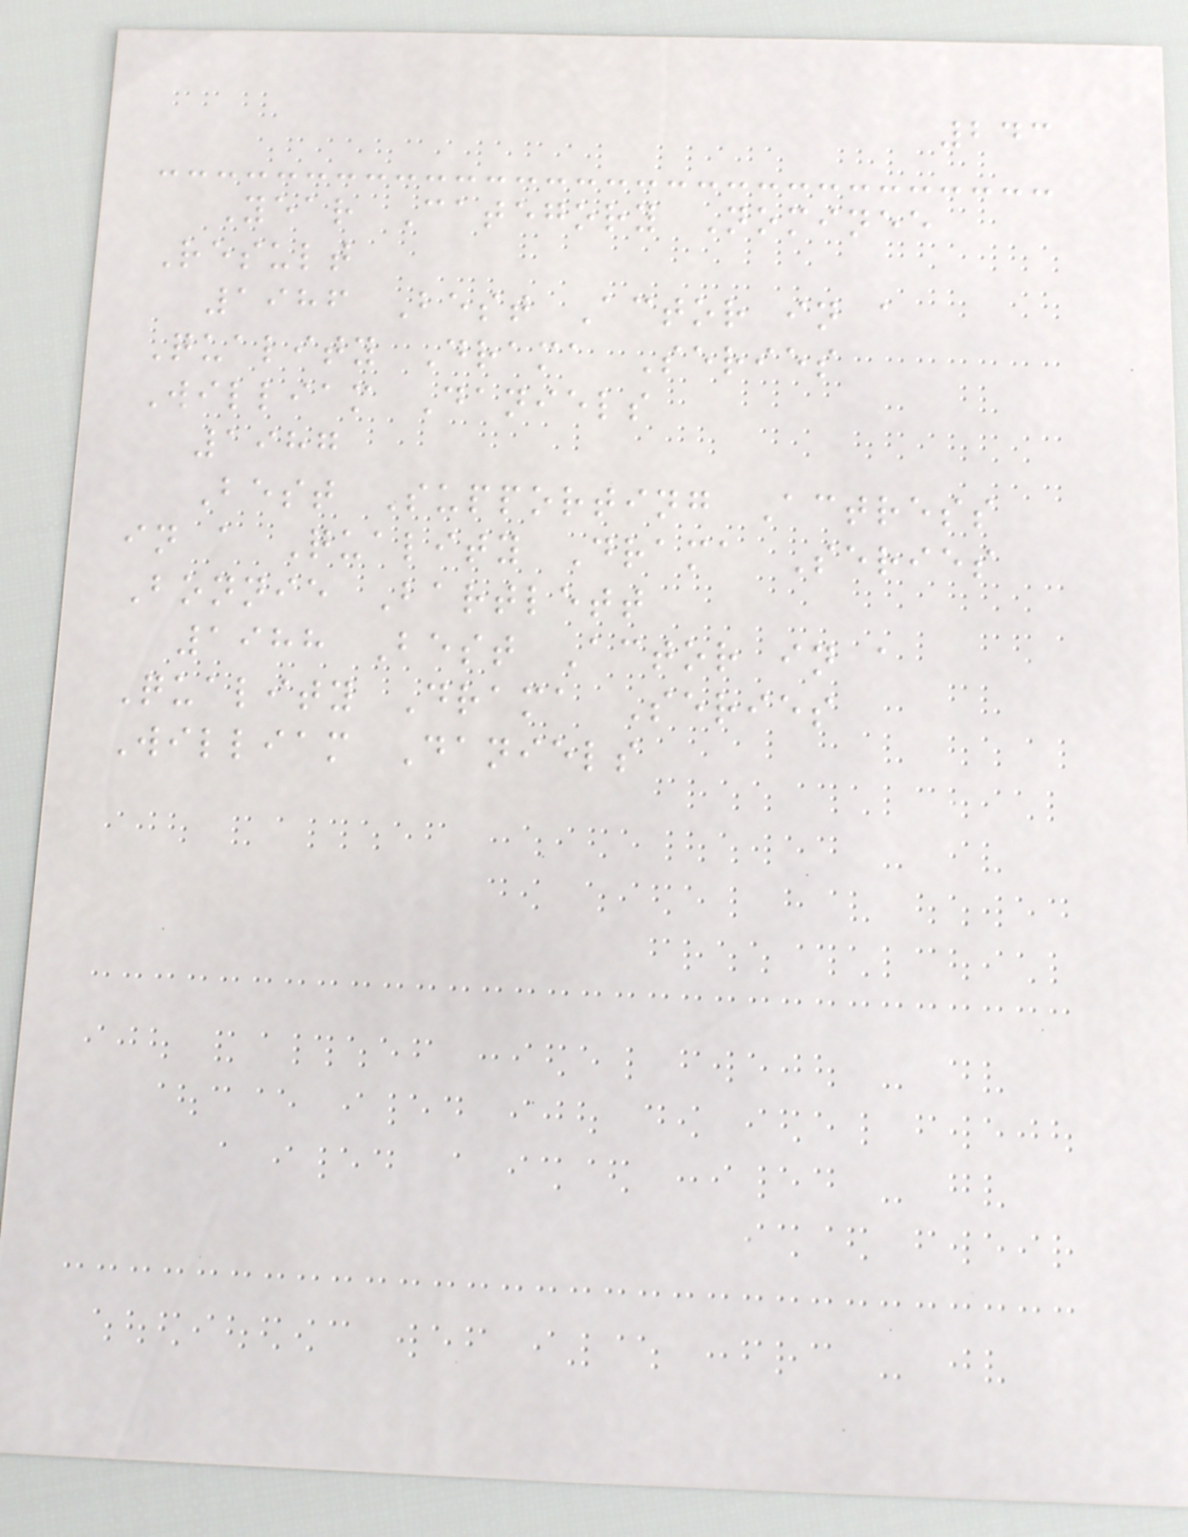243
Year Category Nominee
Result
1986 Best Actor in a
Quality Drama Series
William Daniels
1987
Best Supporting Actress
in a Quality Drama Series
Bonnie Bartlett
1988 Best Actor in a
Quality Drama Series
William Daniels
